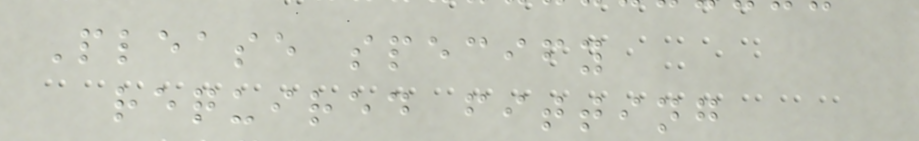Please specify
required fitting
